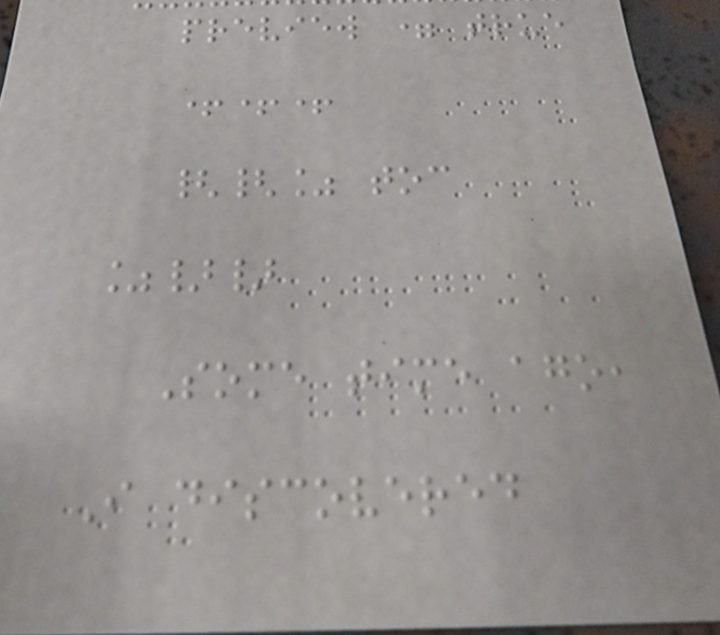preview = true
+++
{{% toc
%}}
Some time ago,
I discovered
